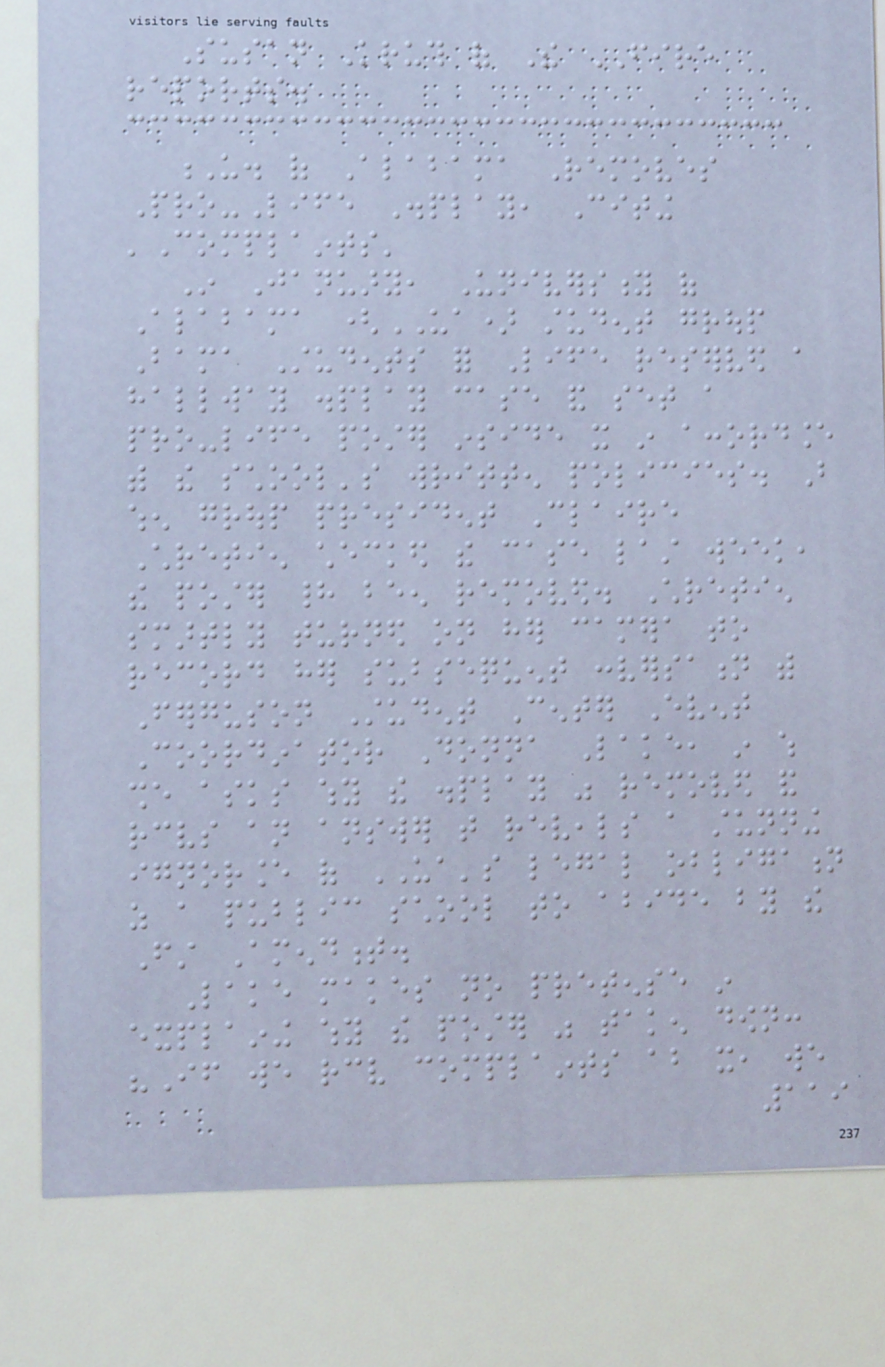Susan Kruth of The FIRE
reports.
U. of Alabama Removes
Pro-Life Display, Citing
'Complaints'
In January, University of
Alabama (UA) student group
Bama Students for Life reserved a
hallway display case and set a
pro-life poster inside it in accordance
with the school's written policies. But
when group president Claire
Chretien checked the case last week,
the poster had been removed. Chretien
smartly turned on her camera to
record her subsequent conversation with
Ferguson Student Center Event
Coordinator Donna Lake, in which
she asks why the display was removed and
receives an answer that reveals a stunning
ignorance of UA's legal obligation
as a public school to abide by the
First Amendment.
Lake makes no pretense in
explaining why the poster was taken down:
"If we receive complaints about it, we
119
